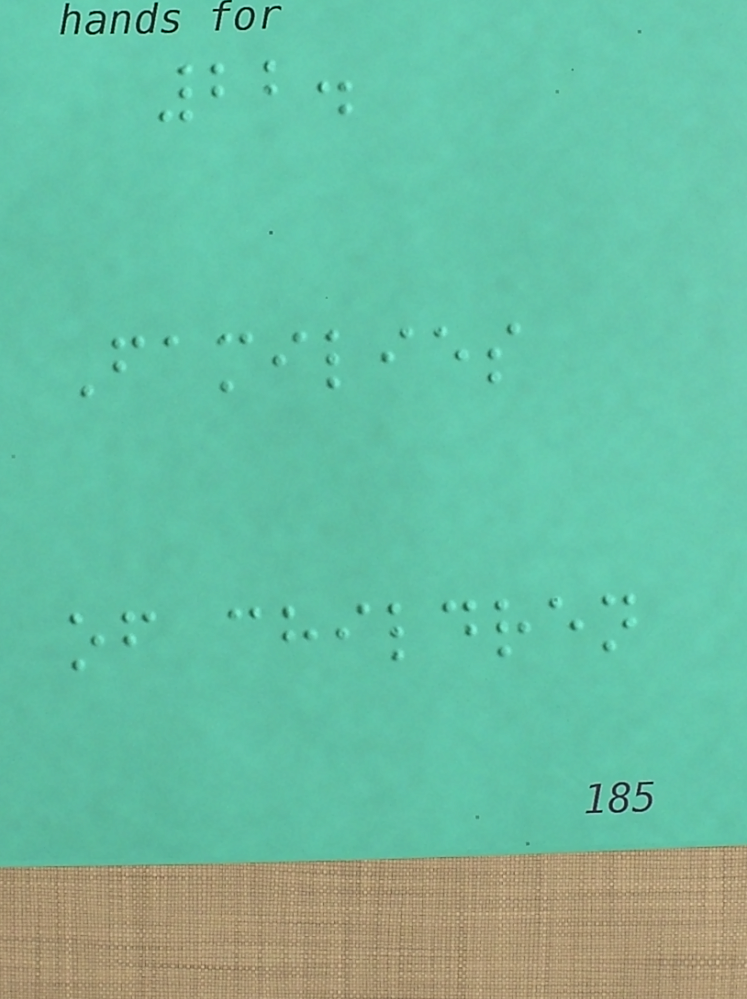22.
Families
of children
